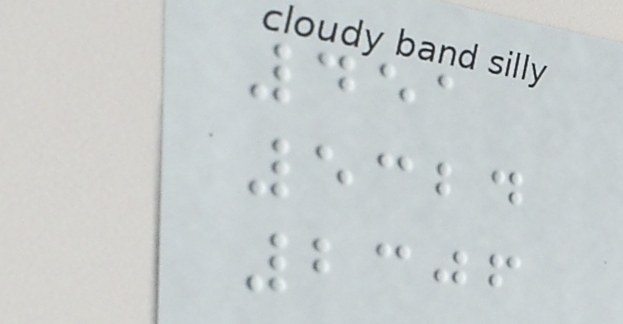451
5324
2306
